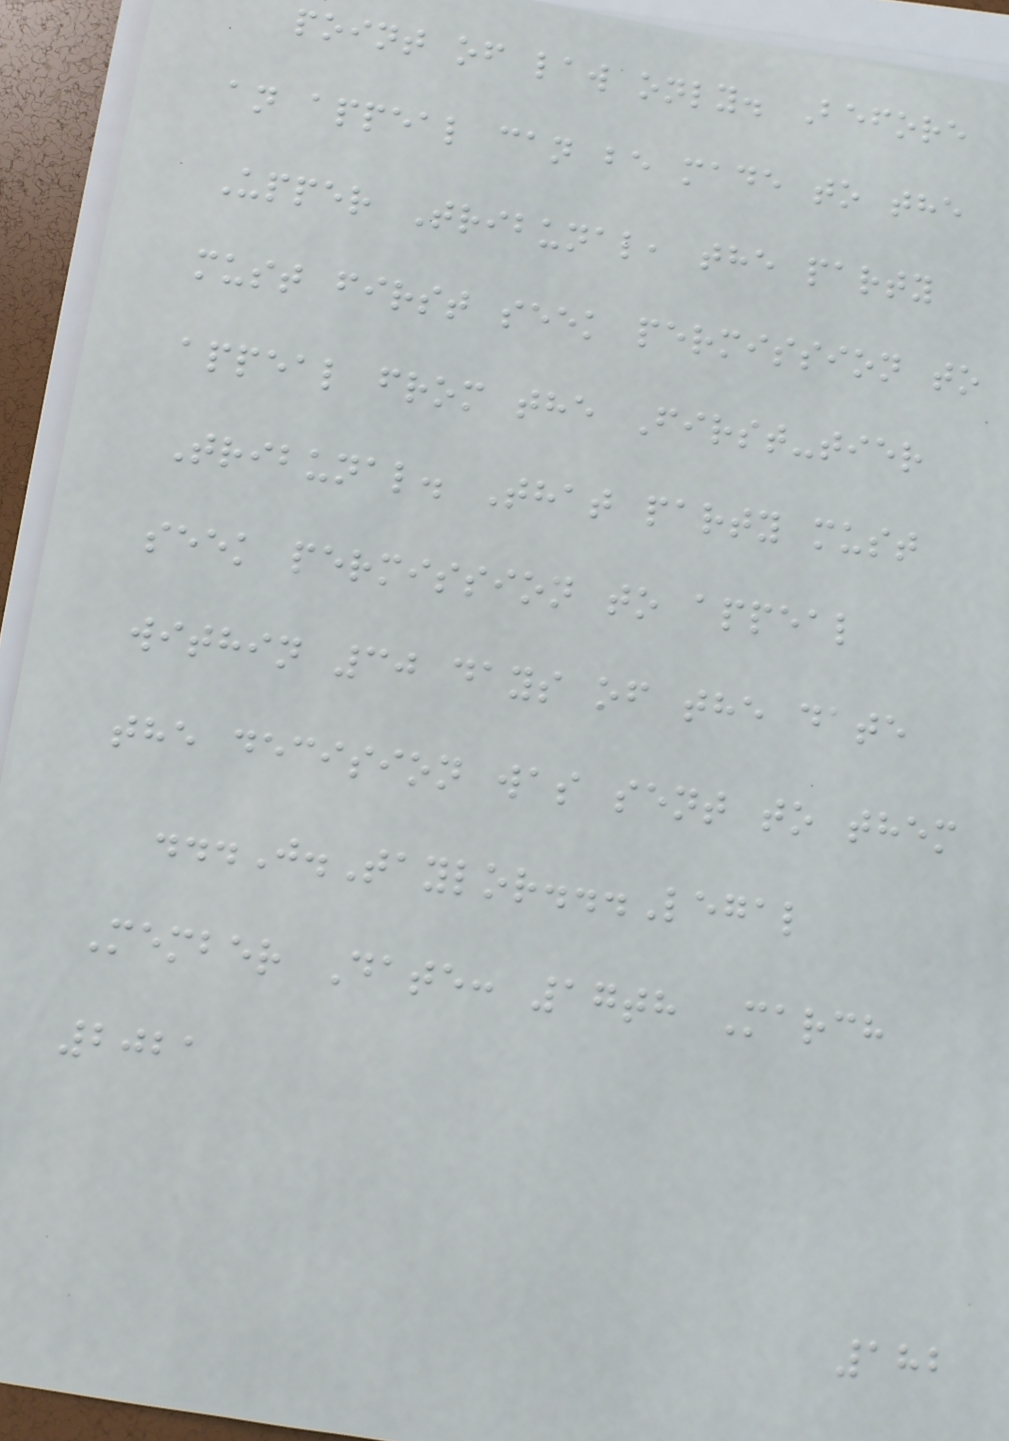point of law only. Before
an appeal can be made to the
Upper Tribunal, the party
must first seek permission to
appeal from the First-tier
Tribunal. That party must
seek permission to appeal
within 30 days of the date
the decision was sent to them
...J.Taylor...Legal
Member Date: 17th March
2021
182
